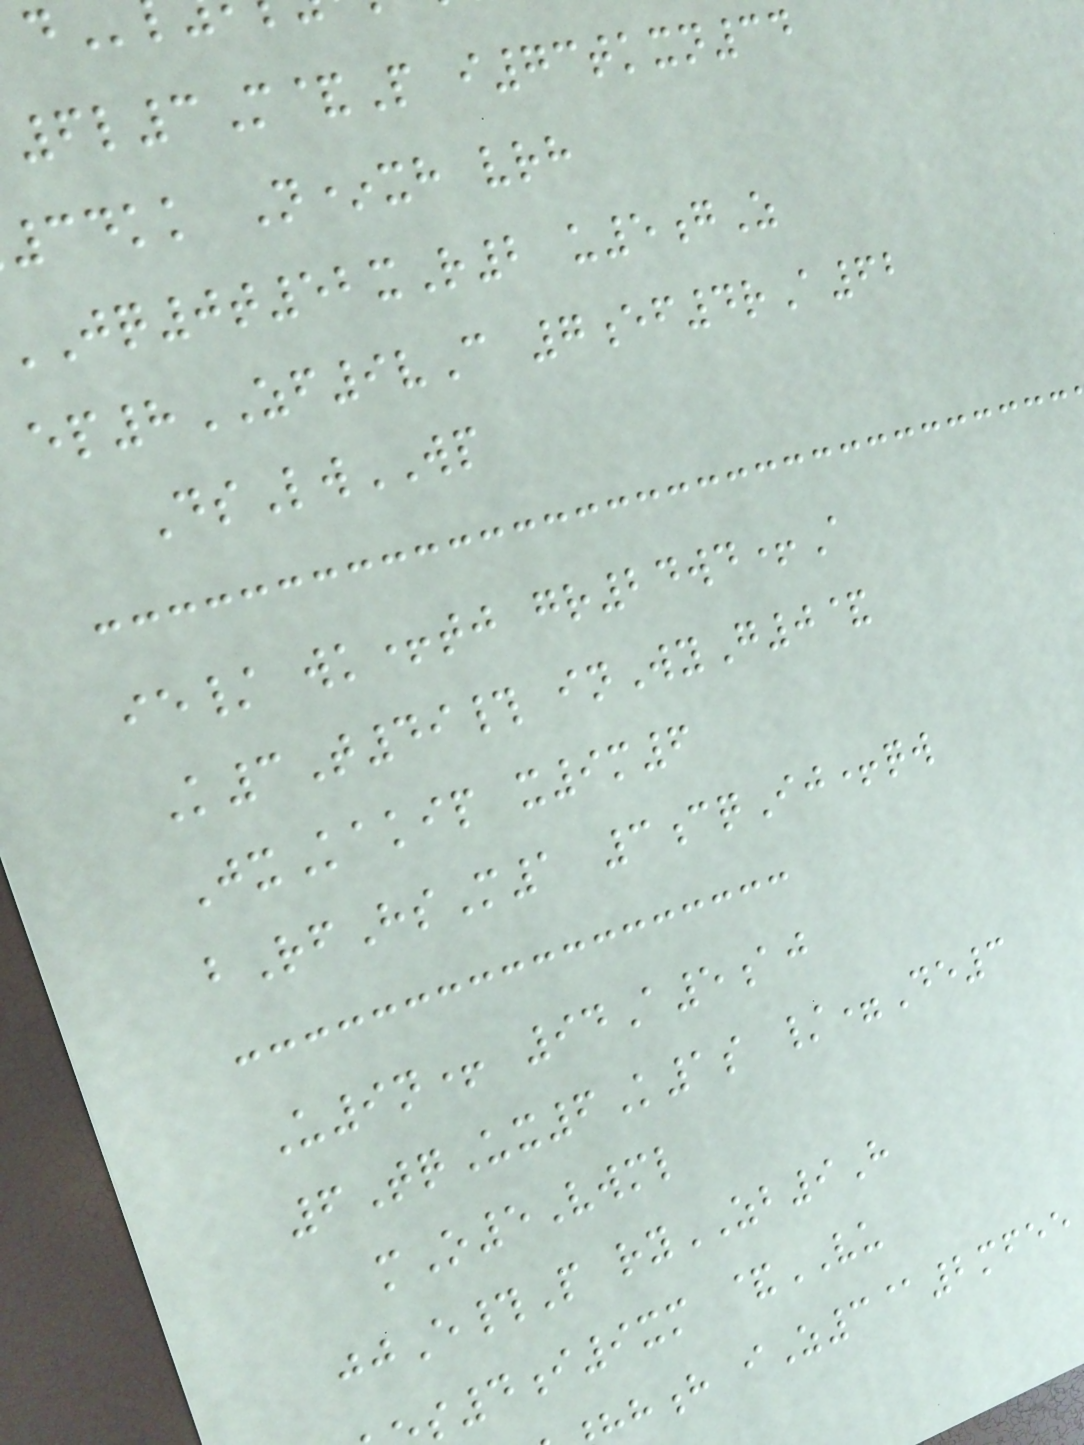6l3M&P i73tkxn34
34kk N*xh vrh
0t52xR2 u5gZ
ep8ZF9vC 7ef4rA62
DsLwWP
ie/ wk+tj gr24wd+A
K3T49# inWyG0&
JxKakip x9m6
bRfHsM1 3cqIj+qw
U9n+ 94A5aj
6TqUx6K1s /=De3
mO5Vwml
jjE#P ryZB9H
s4i9xm &VU
h iZ3@2mfee
